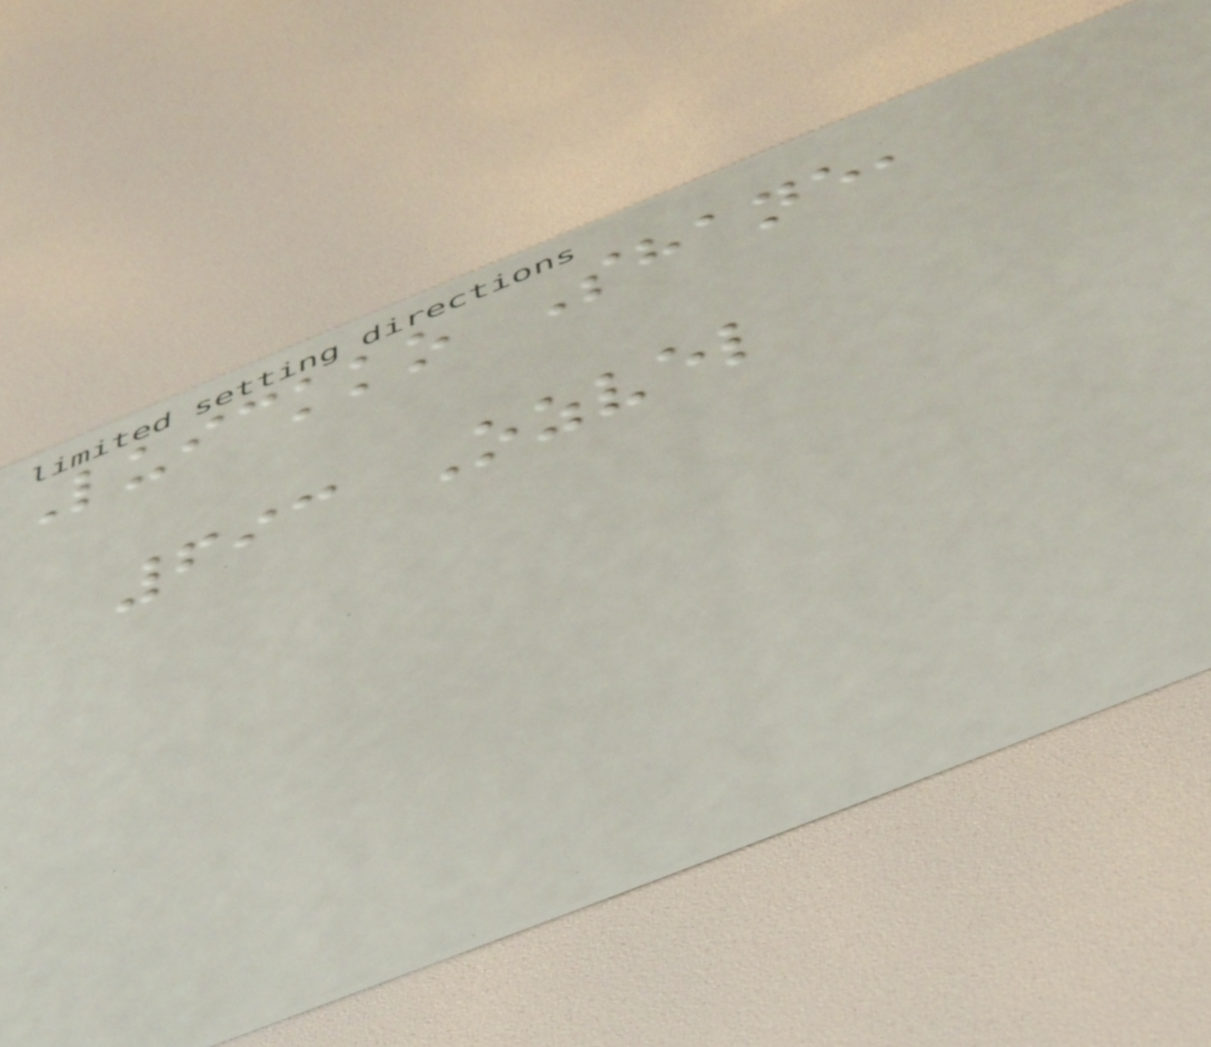Luickko Shane,
693 Ozvel
